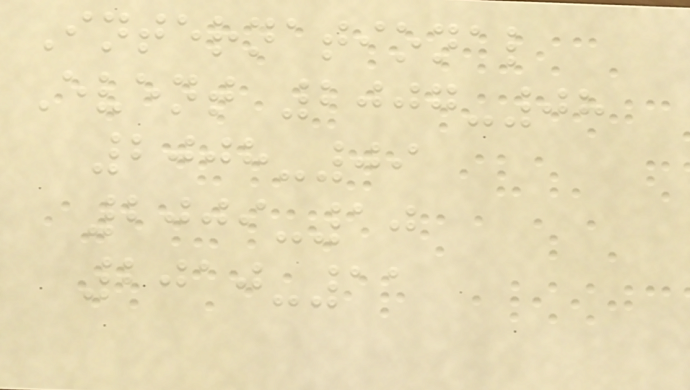International
Event 2007-08
2008-09
2009-10
2010-11
